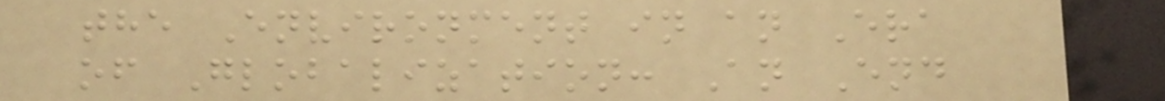the Environment in an Era
of Globalization: An End
